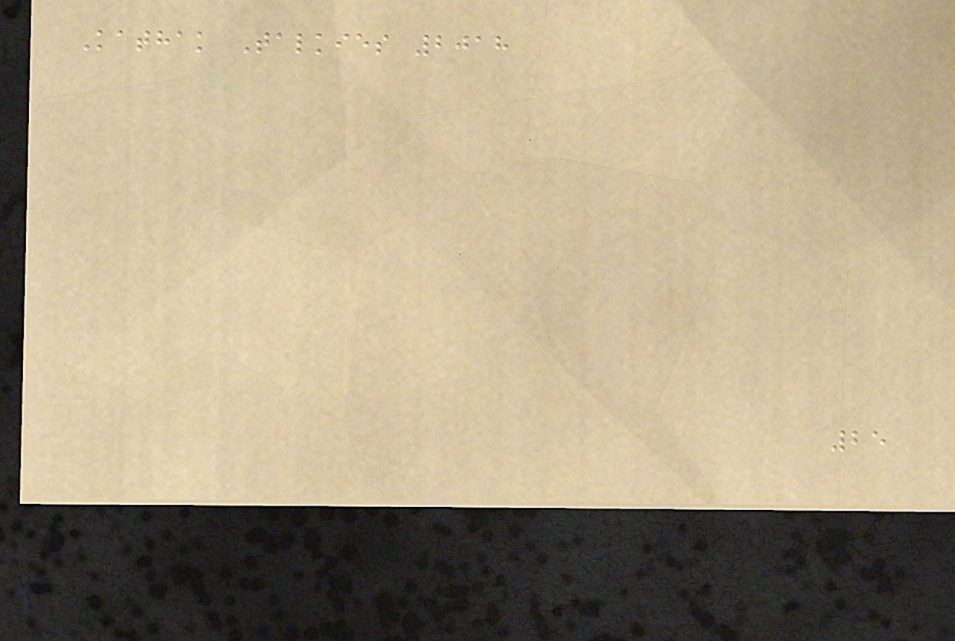Kathak Talkies 2018
25
